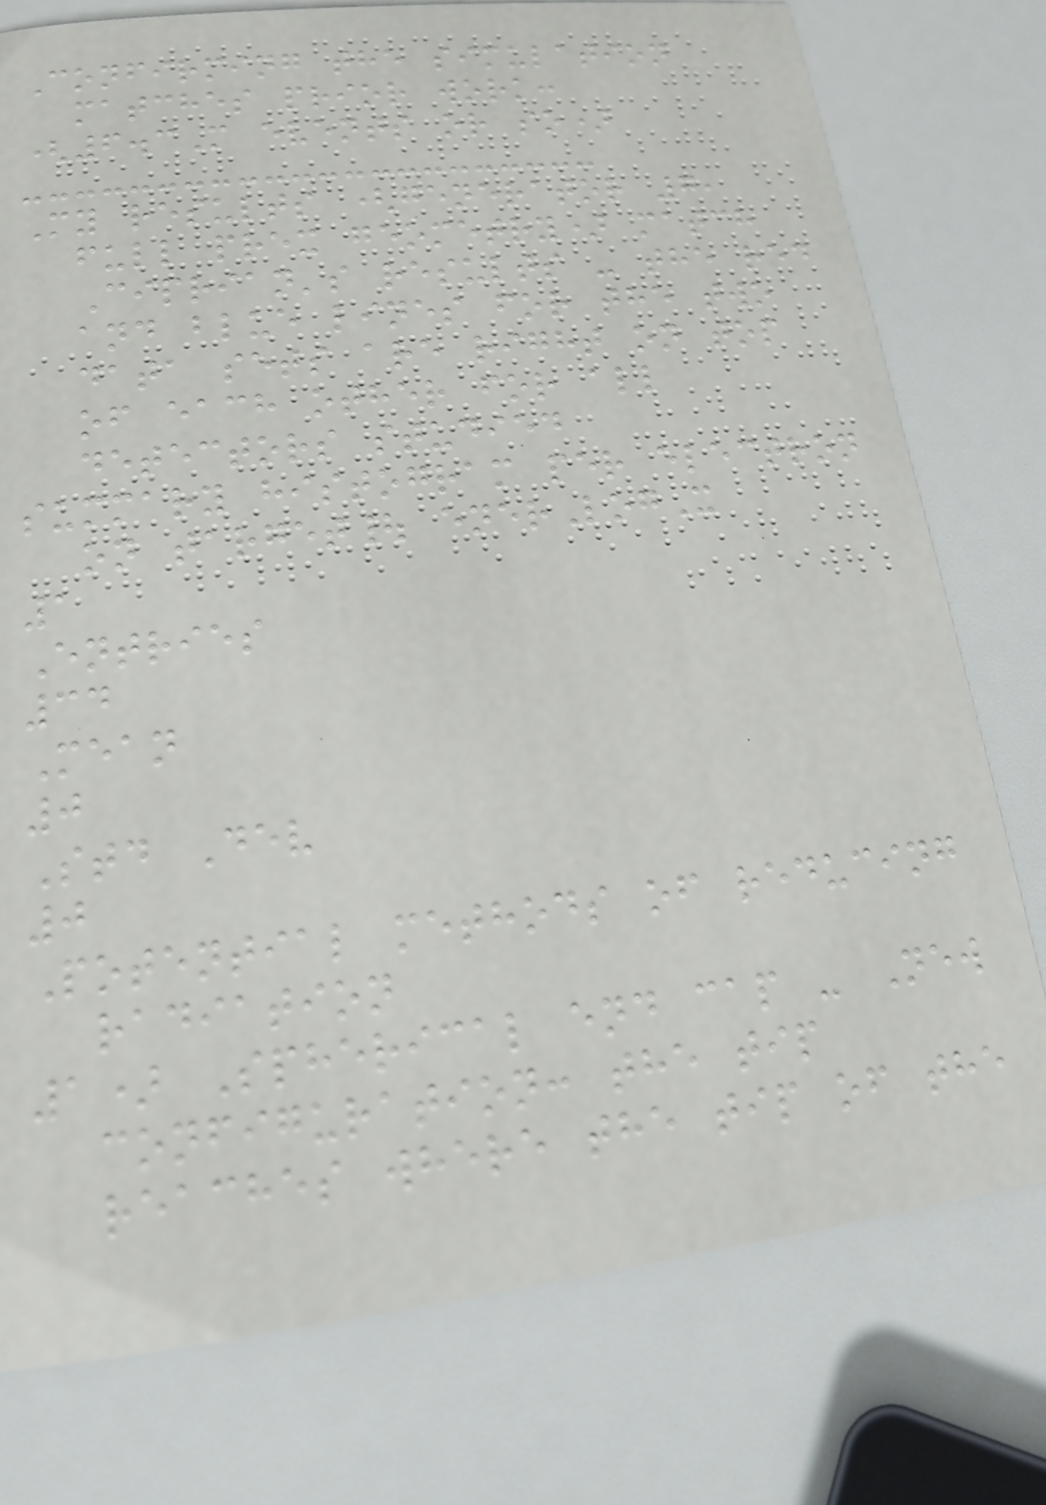Confirming the simulation
matches prior work:
(6.3M events or so)
My results (generator 7,
full prex geometry) match
Ciprian's results - the red
and blue lines for the two
data sets are right on top
of each other for all
detectors studied
summary histogram per electron
on target| enerLogX
1
Entries
34
Mean
0
Std Dev
0
Potential methods of reducing
radiation
1) Spherical end cap - New
configuration: the tip
reaches where the tip of the
